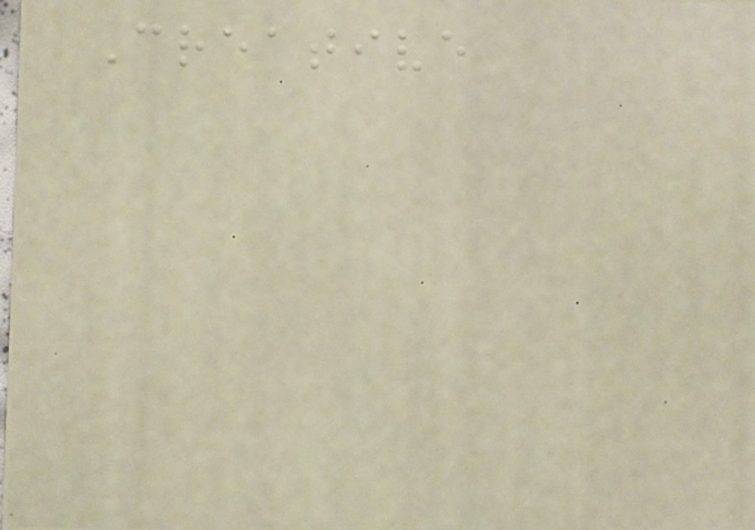Creative
